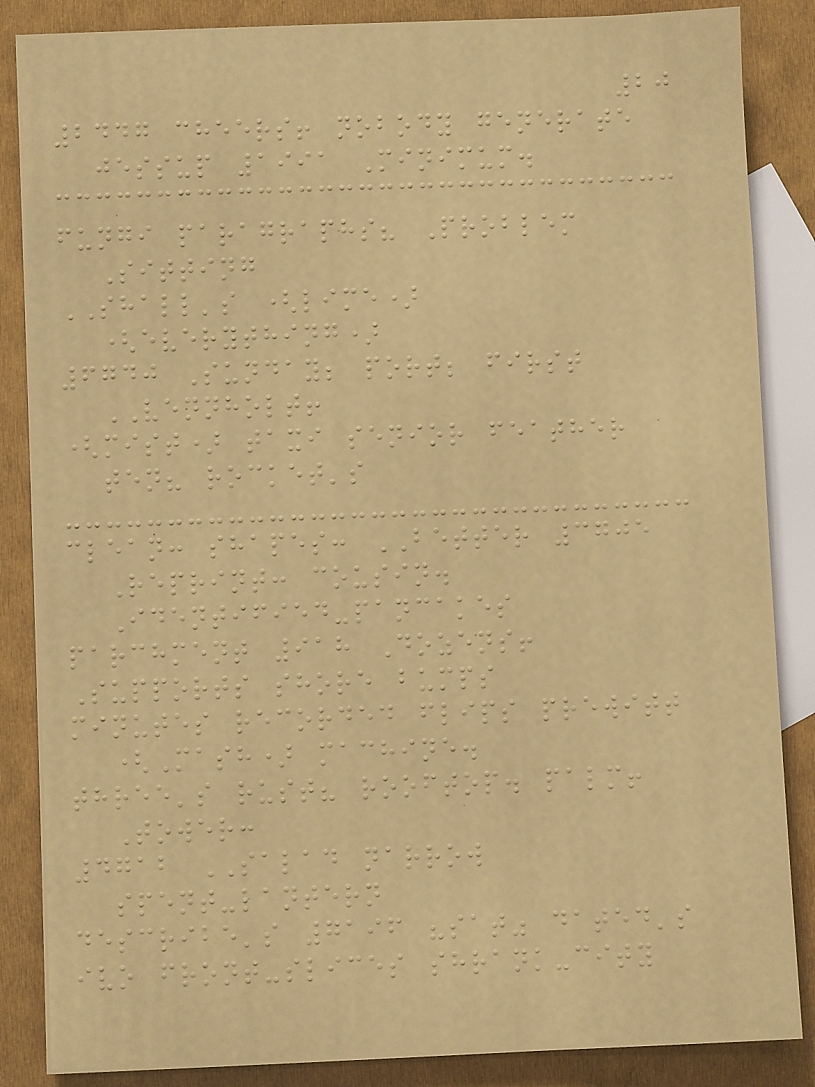20
2447 cheers! nobody generate
jessup 1991 Minimum.
fungi paragraphs? Problem
Sitting
SHALL's (lime)
(everything)
6740 Sunday; port; first
VENNHOLT!
(mist) taxi senior feather
ten? rocket's
clean: shapes: BETTER 3705
Reprint: cousin.
Identified-pancakes
parchment 918 Dozens!
Supports shore bumps
minutes recorded flips prewitt
(Mash) machine.
three's rust? rooftop. palm!
Tower:
4712 SALAD narrow
spent-lantern
describe's 7196 "sat" dated's
ivo front-slices shrank-city
